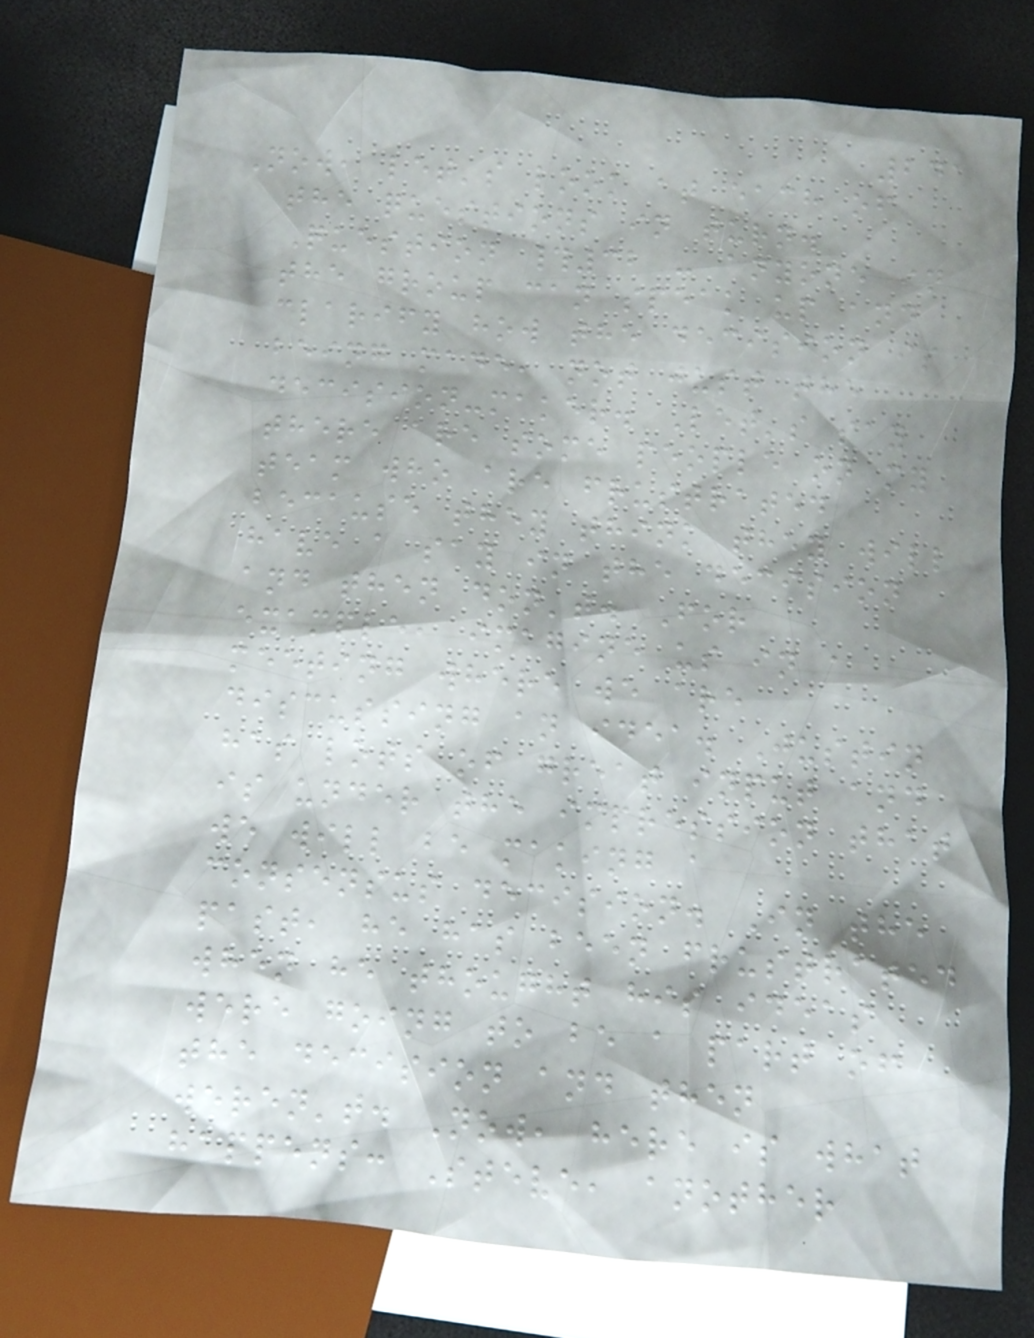241
Now, let's look at each of
the questions in turn.
Question #32 - anyone in
the group can speak up and
clarify how the decision is
being made, not just the
decision-maker. Let's say
there are some people on my
team who are frustrated
because they think they will
have a say in the decision
and then don't. For
example, imagine us in a
meeting where we are
discussing an idea. Justin
has lots of great input and
is under the impression that
we will be making a
consensus decision. In the
past, he has been frustrated
when he thought his ideas
were going to be a part of
the decision and then
weren't. Now, here is what
happens: Steve, another
